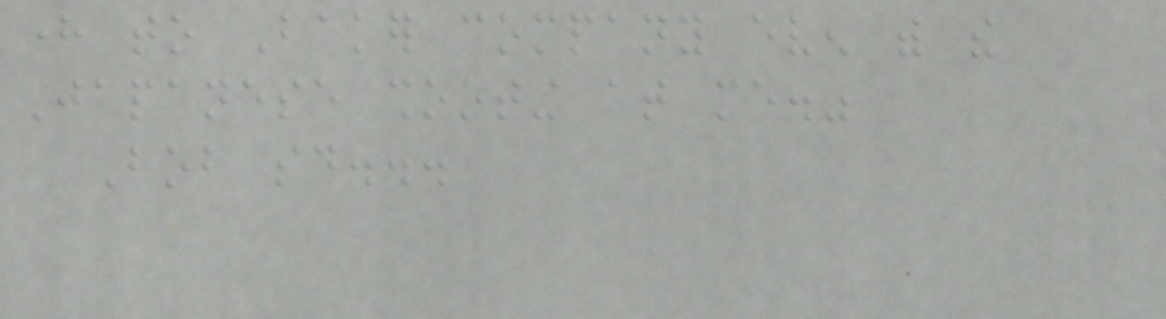here to Baker company even with the
Japanese shooting at me."
Bob said...
